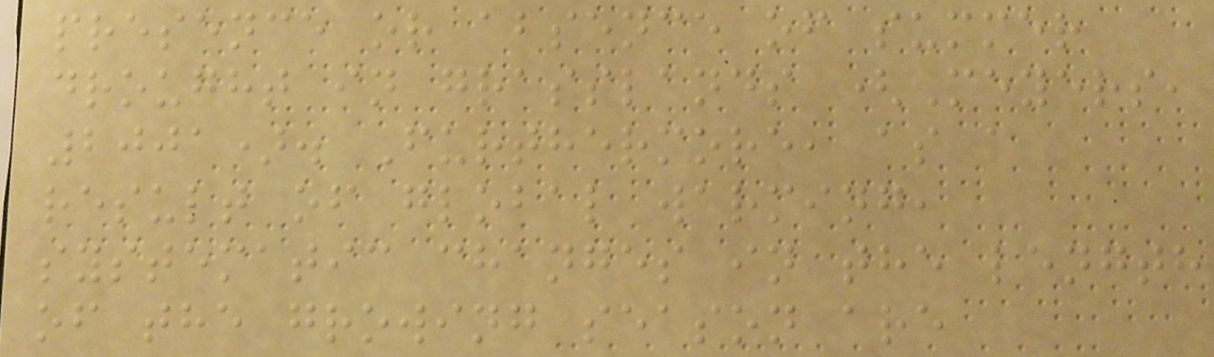presence or absence of summer
drought in grasslands (Meyers,
2001). Furthermore, as a
result of global warming,
systematic changes in the length
of the growing season are
